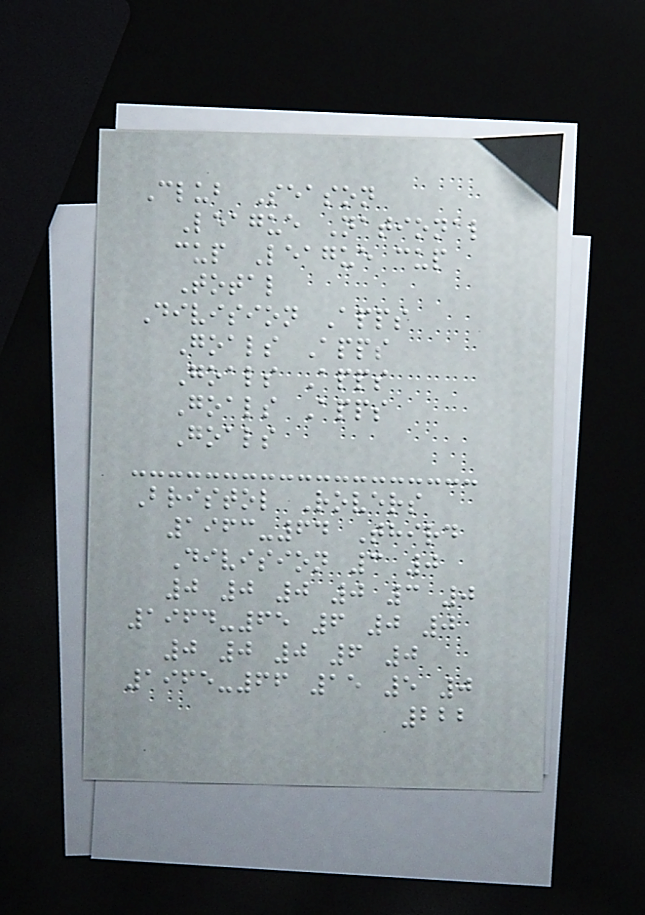Club Season
League National
cup League cup
Total
Division Apps
Goals Apps
Goals Apps
Goals Apps
Goals
Bristol Rovers
1963-64 Third
Division 3 0
0 0 0 0 3 0
1964-65 6 0 0
0 0 0 6 0
1965-66 15 5 0
222
